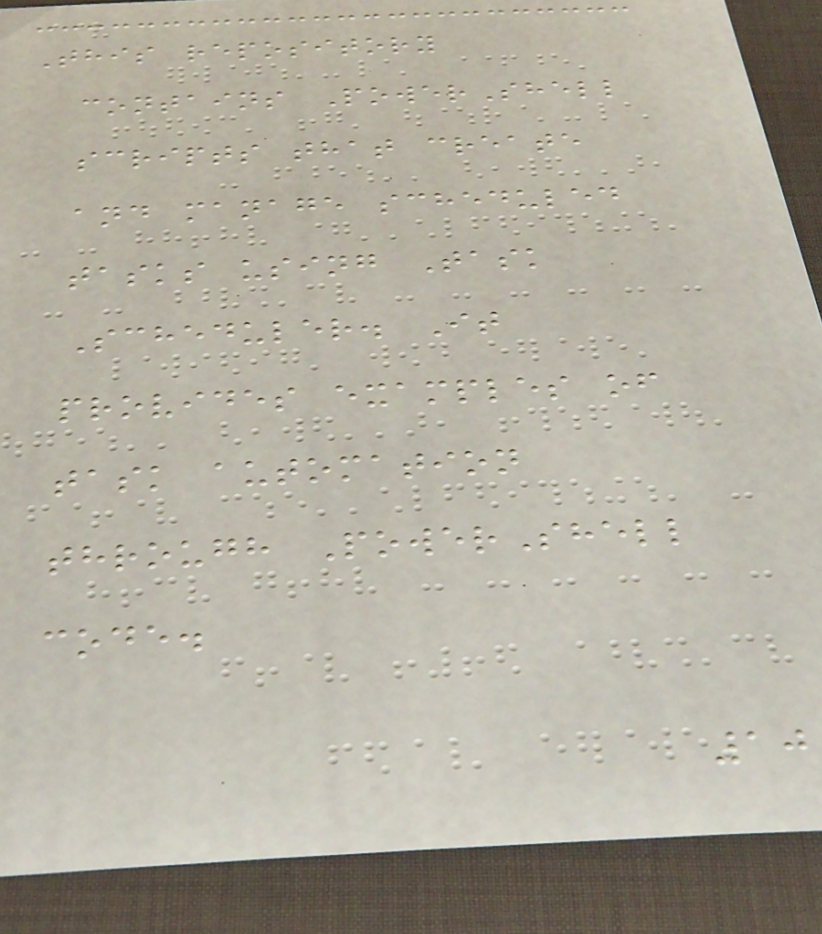This repository
contains PowerShell
scripts that create
and manage scheduled
tasks using Task
Scheduler. It
provides examples of
task automation
through PowerShell
code.
10
